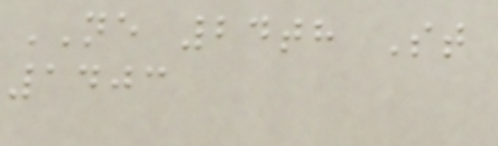NE 24th St
1403
